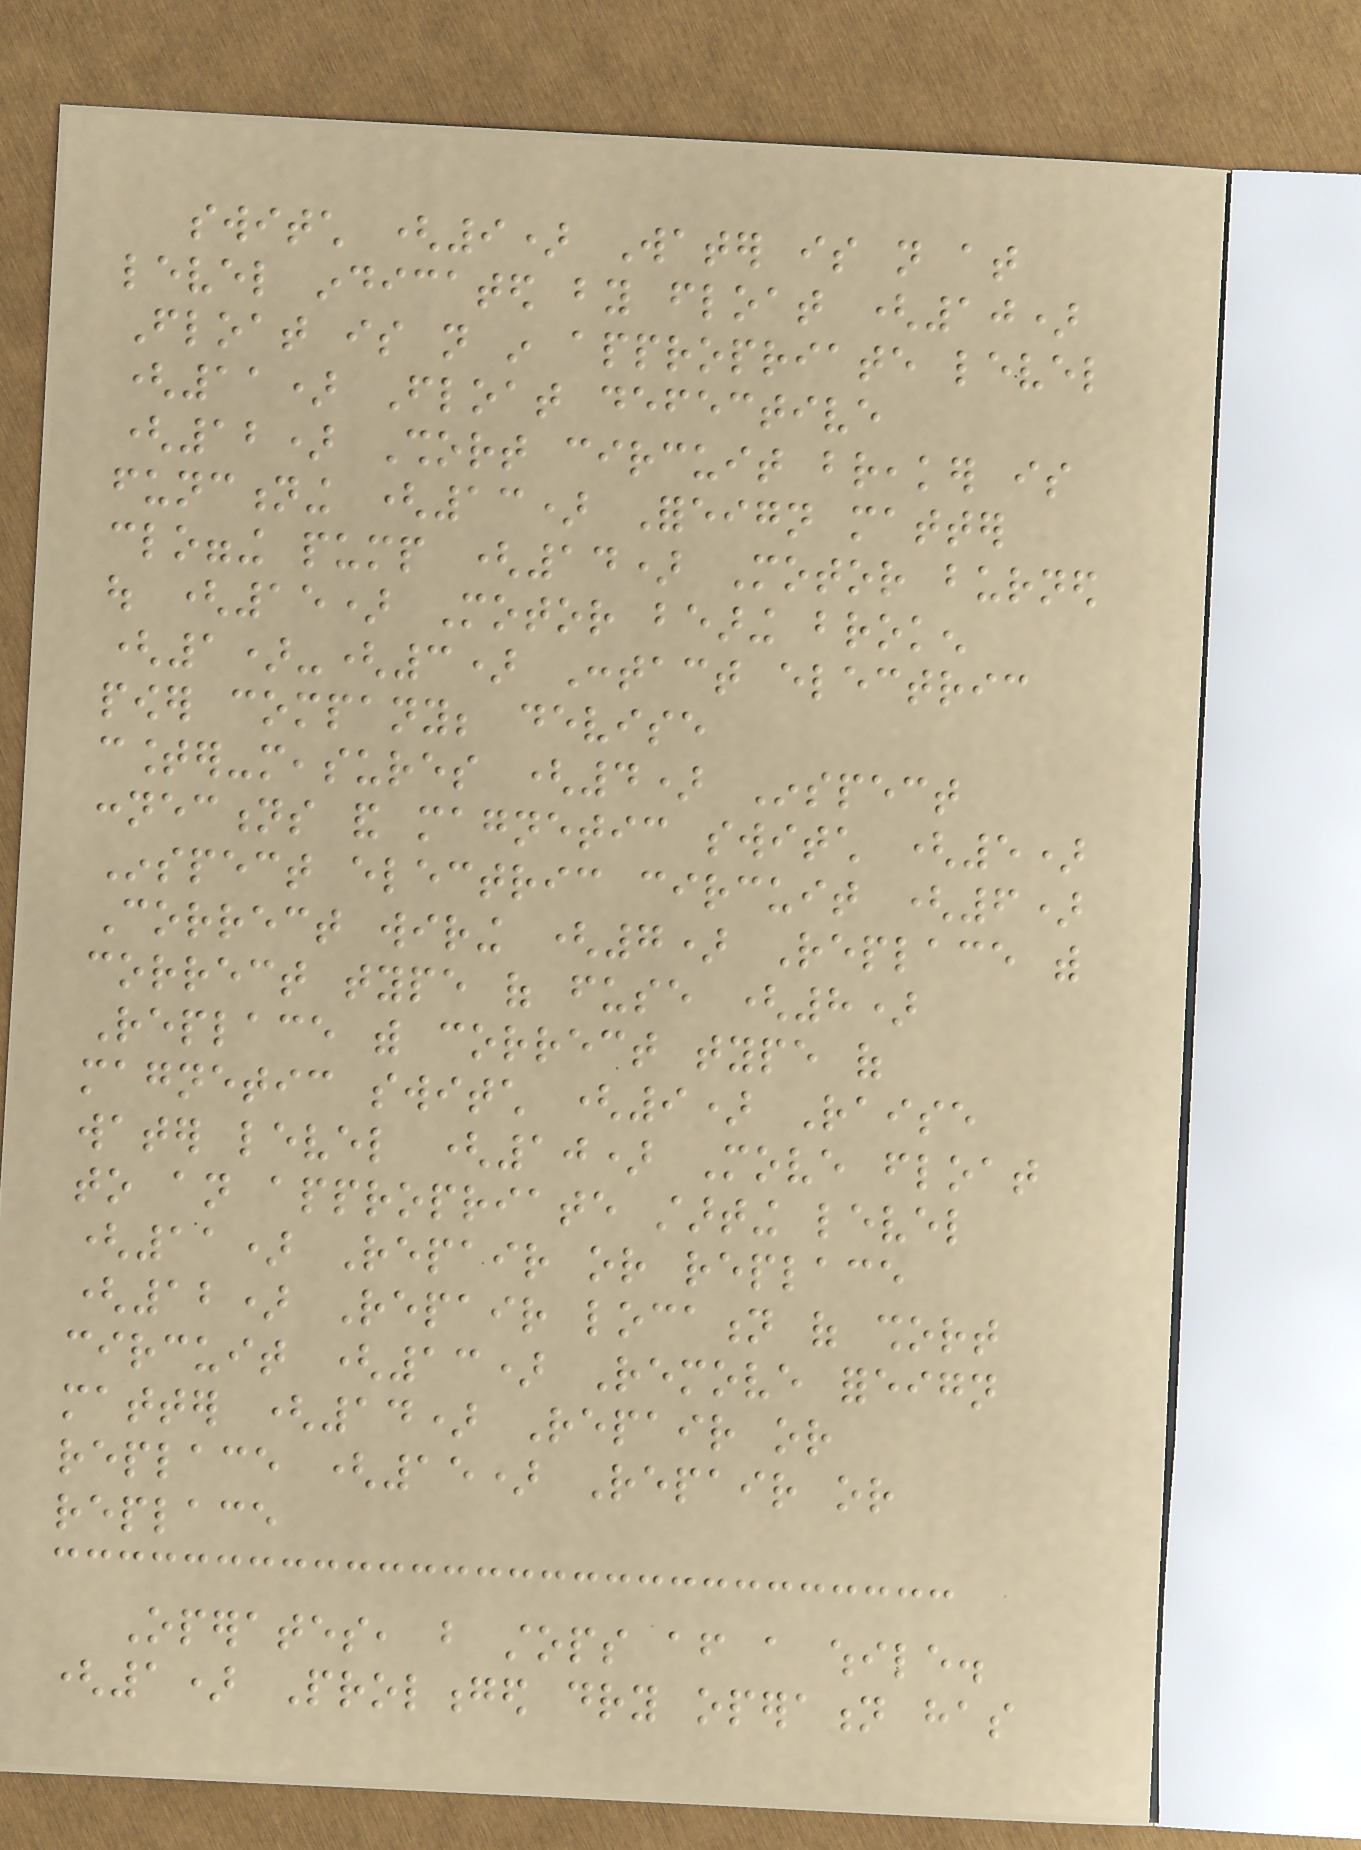switch (9) Water is not at
level indicated by float (10)
Float is not in appropriate level
(11) Float defective
(12) Short circuit breaker is
functioning (13) Foreign matter
clogging pump (14) Motor burned
out (15) Motor bearing broken
(1)-(3) Contact electric
power company; devise
counter-measures (4) Inspect
connections and magnetic switch (5)
Inspect electric circuit (6)
Correct wiring (7) Replace with
correct type of fuse (8)
Replace with correct type of
magnetic switch (9) Raise
water level (10) Move float
to an appropriate starting level
(11) Repair or replace
(12) Repair location of short
circuit (13) Remove foreign
matter (14) Repair or
replace (15) Repair or
replace
Operates, but stops after a while.
(1) Prolonged dry operation has
